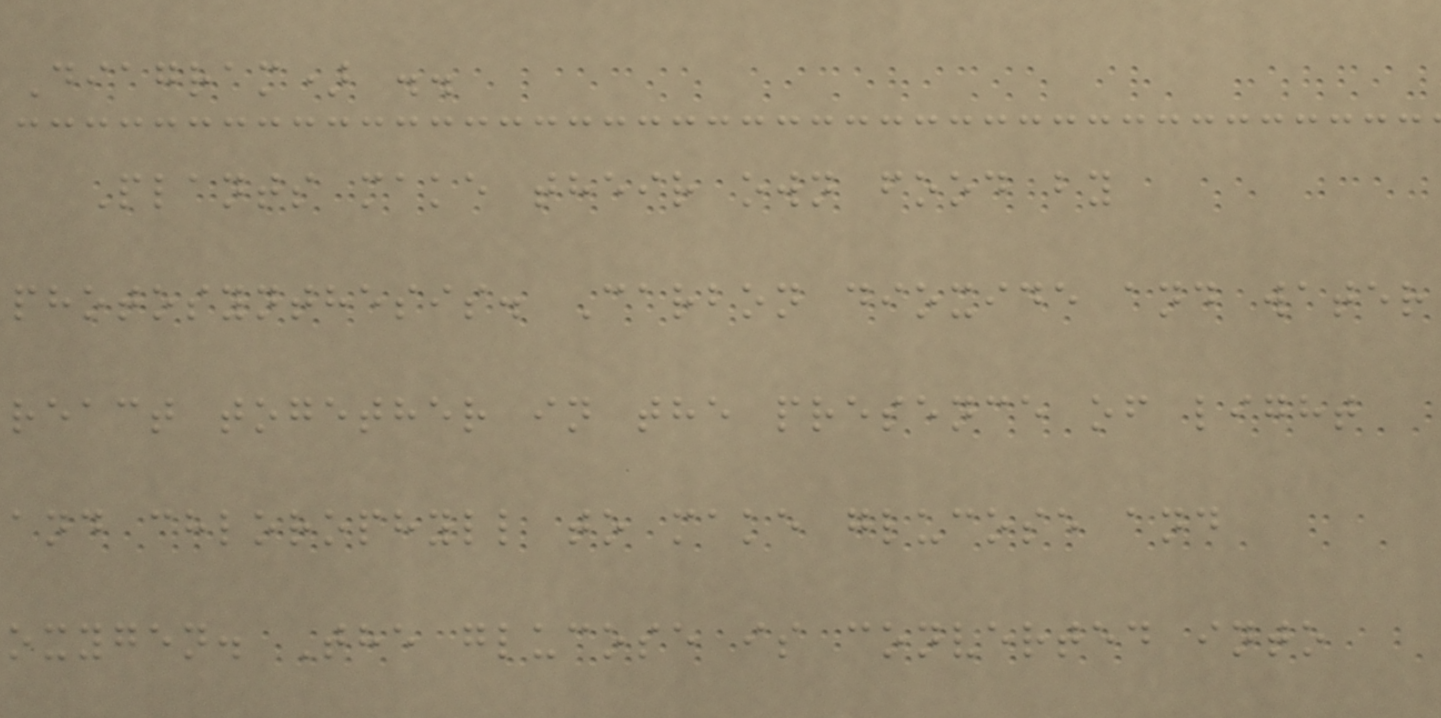Diagram) ..
Plants make their own food by
photosynthesis. Carbon dioxide and water
react together in the presence of light
and chlorophyll to make glucose and
oxygen. The glucose is converted into
